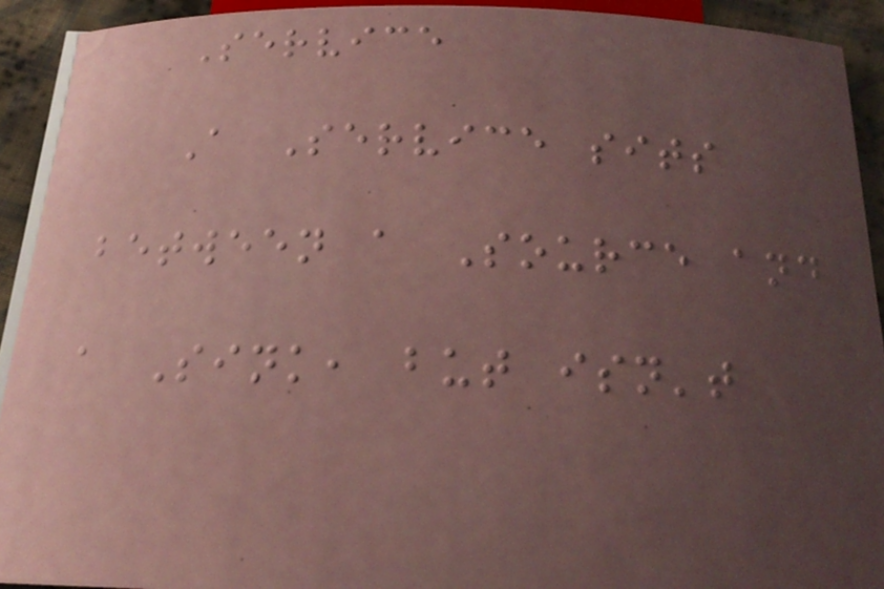Service
A Service sits
between a Source and
a Sink, but isn't
